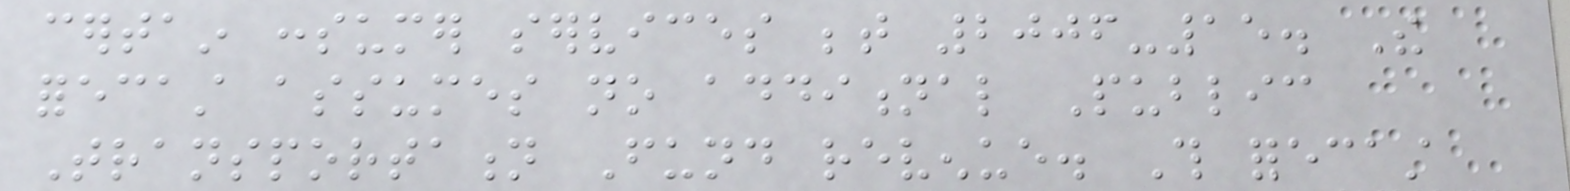certain consumer services between 2006-15. The
forecast assumes no additional Public
Transportation Fund revenue. This forecast
